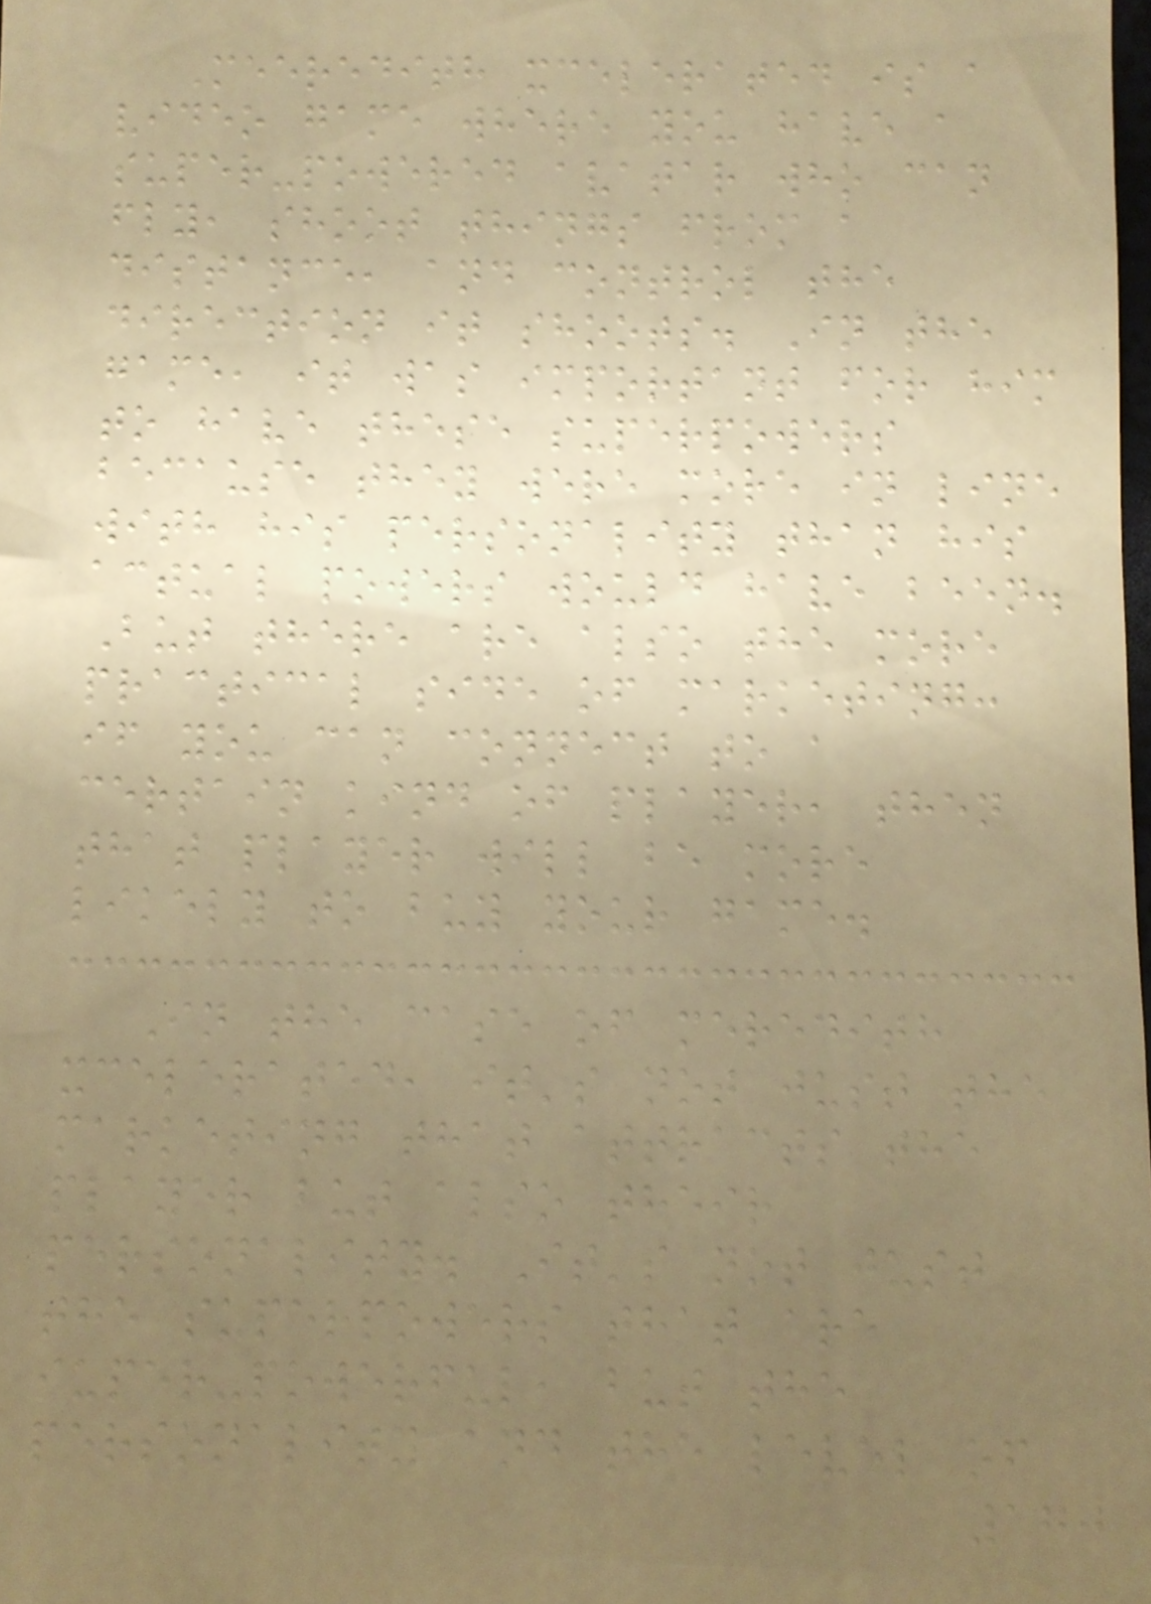Meeredith xcelerated is a
video game where you have a
super-powered avatar who can
fly, shoot things from a
distance, and control the
direction it shoots. In the
game, it was important for him
to have these superpowers
because they were more in line
with his personality than his
actual powers would have been.
But there are also the more
practical side of marketing:
if you can connect to a
certain kind of player, then
that player will be more
likely to buy your game.
In the case of meredith
xcelerated, it's not just the
marketing that attracts the
player but also their
personality. It's not just
the superpowers that are
super-powerful, but the
personality and the level of
170
